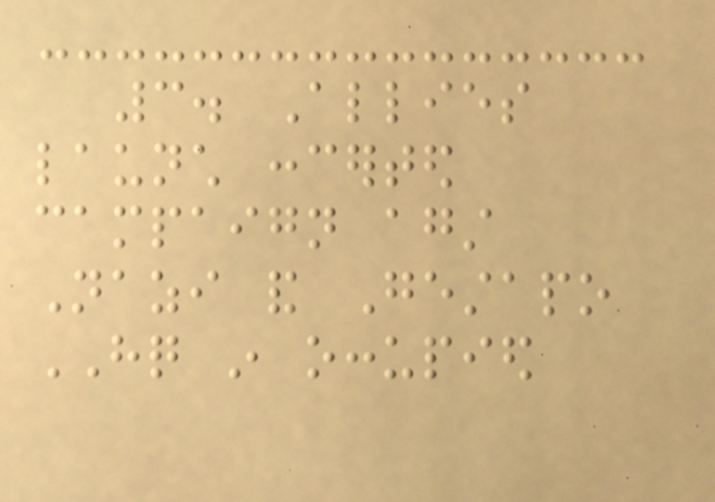3. Allies
launch concerted
campaign against
Nazi and Gestapo
HQ in occupied
